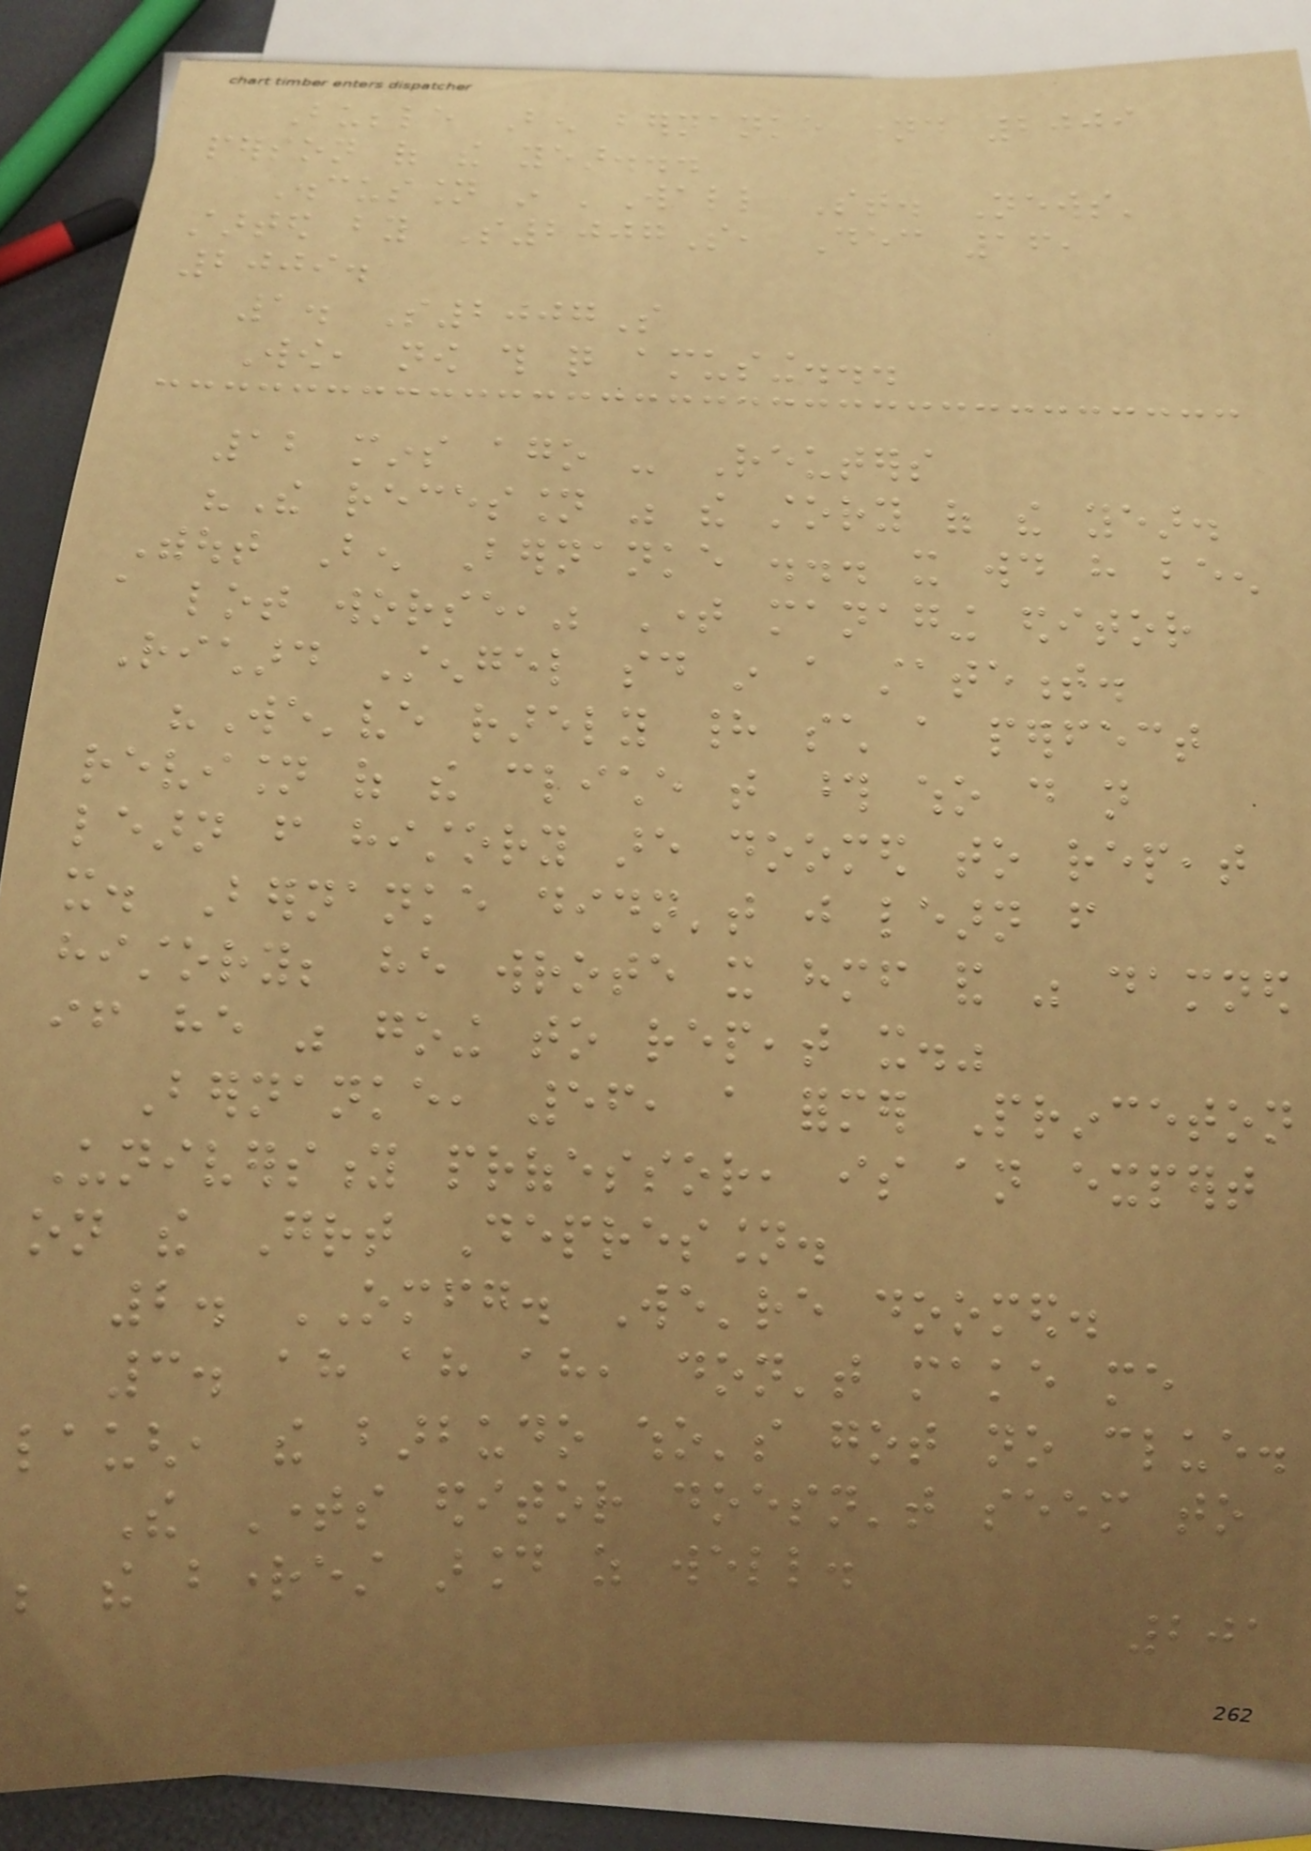Bubble Ben bernanke named 2009
person of the year...
Discussion in 'Wall St. News'
started by S2007S, Dec 16,
2009.
1. S2007S
Wow, now this quite amusing...
12 mins ago - Reuters
"The recession was the story of the year.
Without Ben Bernanke ... it would have been
a lot worse," Time managing editor
Richard Stengel said in a statement.
"We've rarely had such a perfect
revision of the cliche that those who do not
learn from history are doomed to repeat
it. Bernanke didn't just learn from
history; he wrote it himself and was damned
if he was going to repeat it."
Bernanke, 56, a former Princeton
University professor, is an expert
on the Great Depression.
2. OMFG. We're doomed.
3. ah ah ah, don't make me
laugh, the barbudo who's got no clue.
The Times editor doesn't seem to
be the brightest around as well.
201
